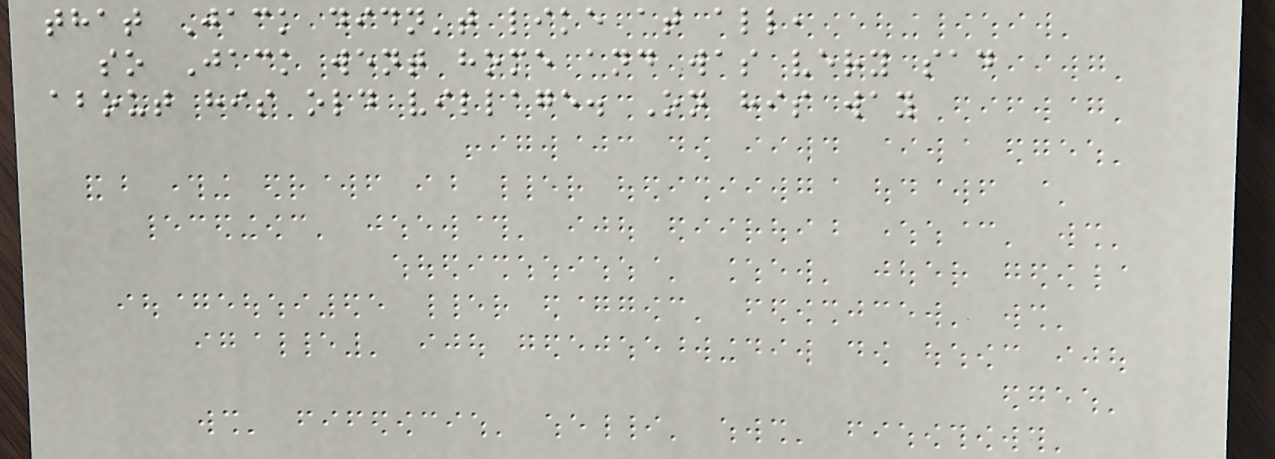that Jack didn't like at all,
so Jack went home and was very sad
about his old village. On his way
